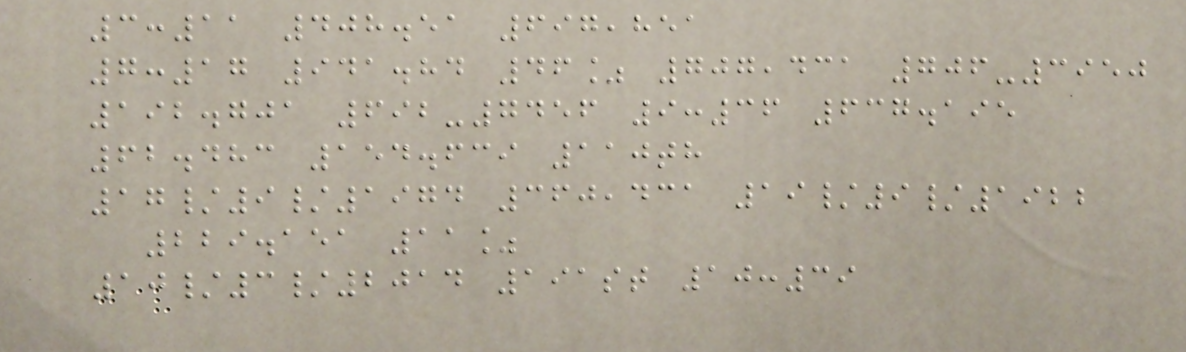3:11 408.51 697,851
7:17 941.84 46% 707,431 706-3950
192.701 692-7456 9:36 637.195
62.483 154.639 110th
17/9/1974 360,431 19/9/1922
229.151 11%
10/3/2014 191st 10:39
